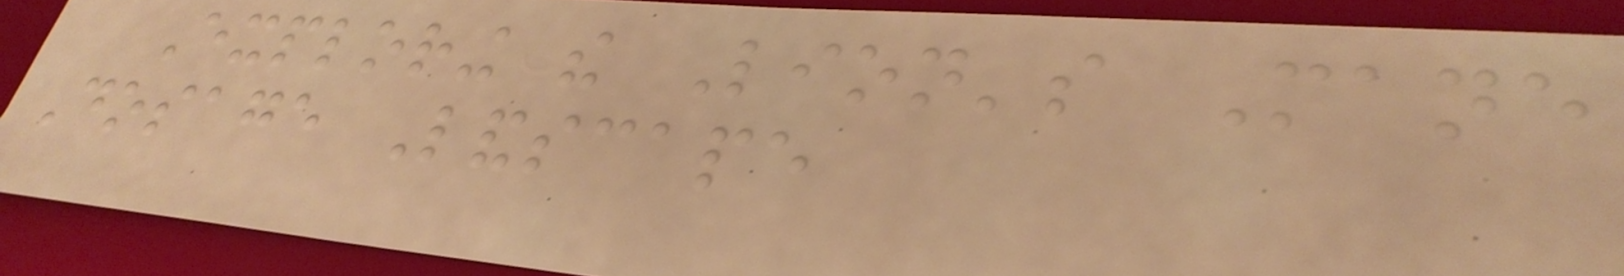Exploring the Lion's Mane
Dosage Landscape
